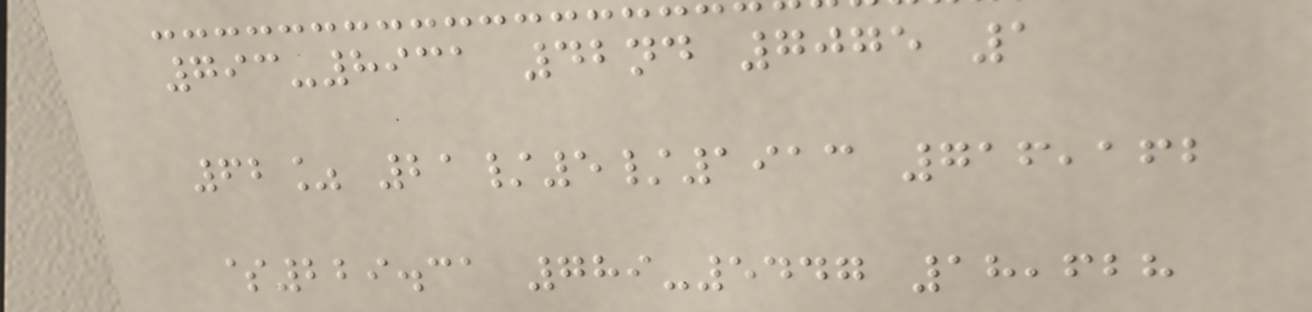793-8931 42nd 7075 1
62% 21/5/1913 716,162
$229.31 789-5447 18,628
